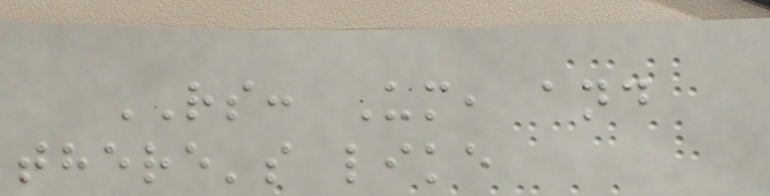RS: Um, and
there's like
